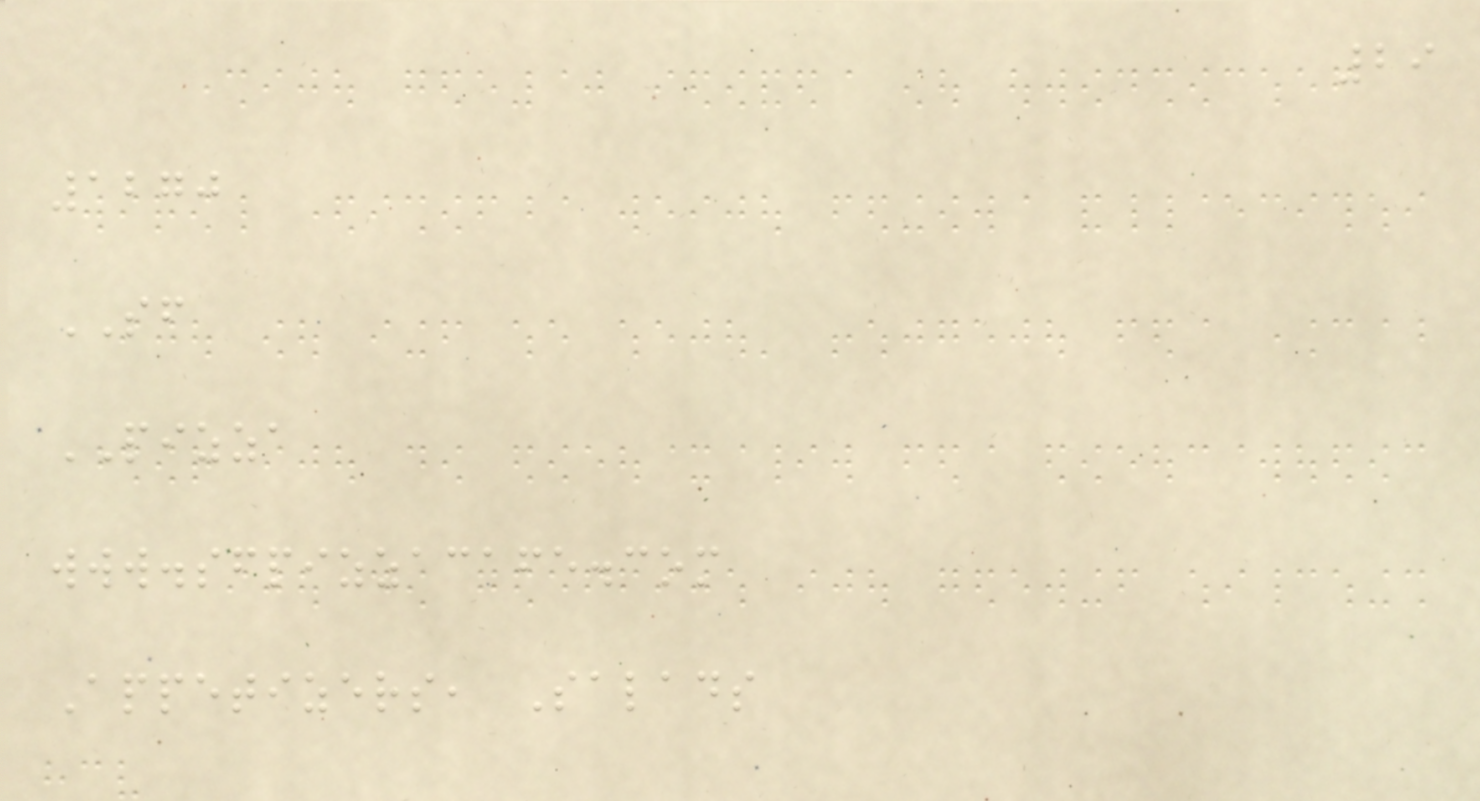29
1270
SF
PIZZA
www.sfpizzacafe.com
Appetizers, Salads
